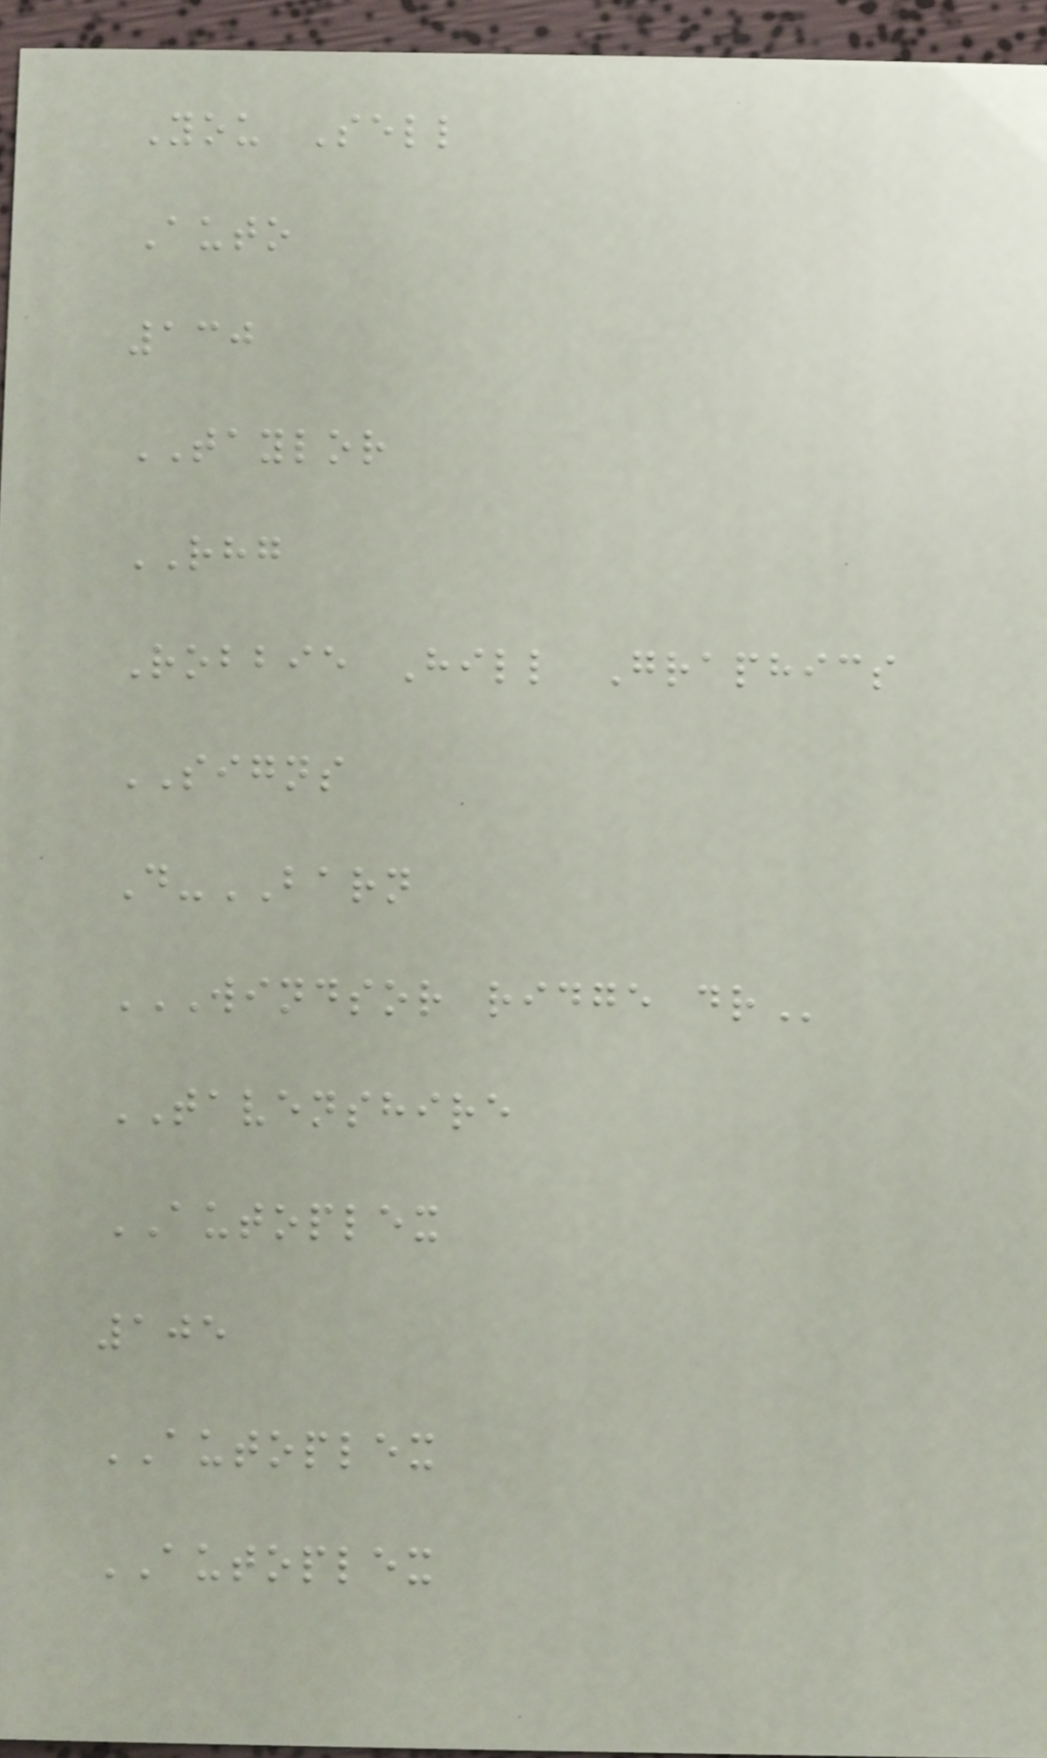You Sell
Auto
130
TAYLOR
RHG
Robbie Hill Graphics
SIGNS
D-BARN
WINDSOR RIDGE DR
TAVENSHIRE
AUTOPLEX
105
AUTOPLEX
AUTOPLEX
